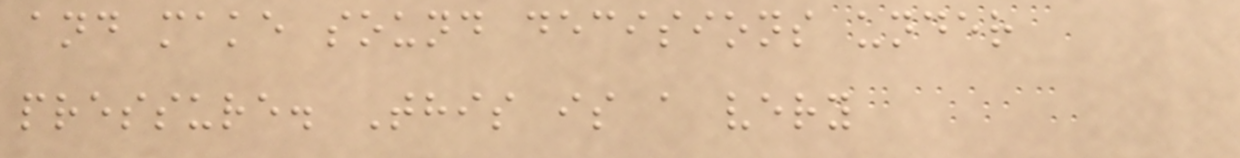and make sound decisions under
pressure. This is a very
